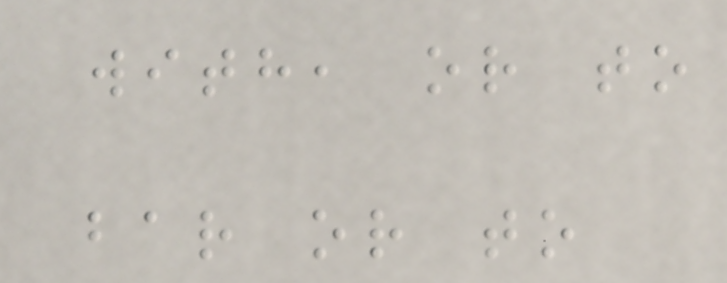with, or to
bar or to
